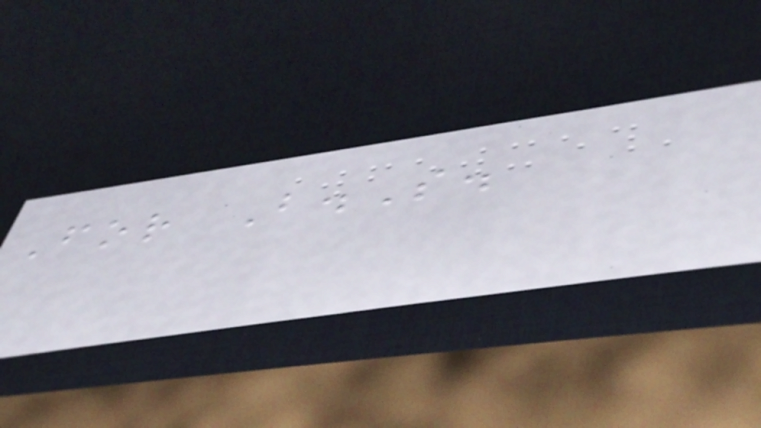For B.S.
